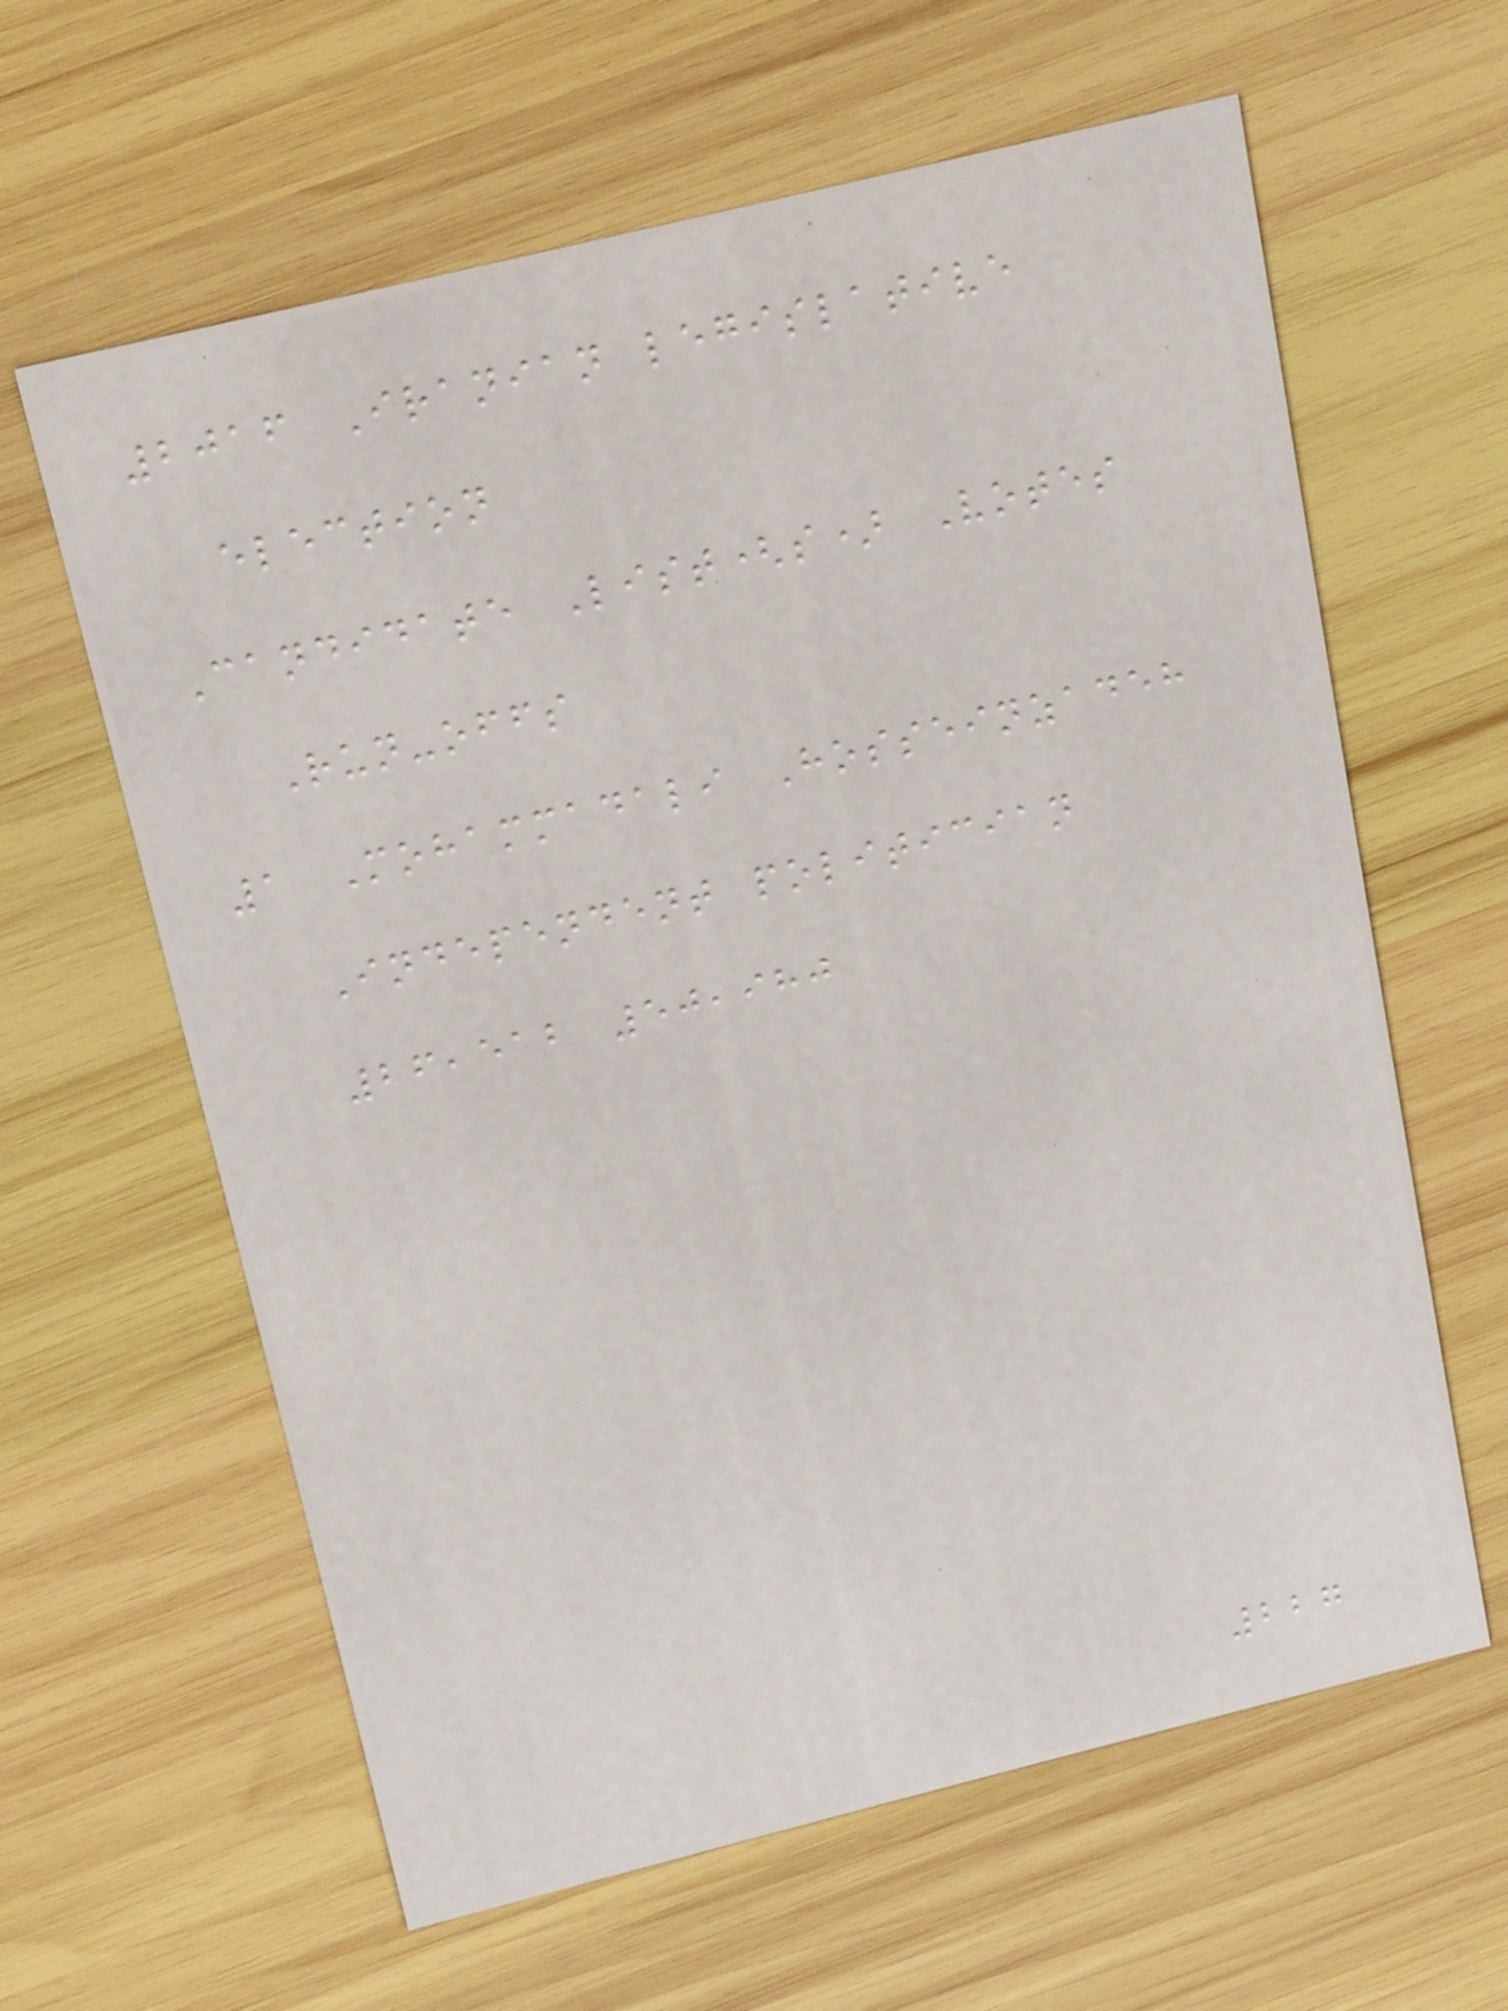2016 Iranian legislative
election
Candidate List(s) Votes
Run-offs
1 Mohammadali Hosseinzadeh
Independent politician
26,512 50,980
227
